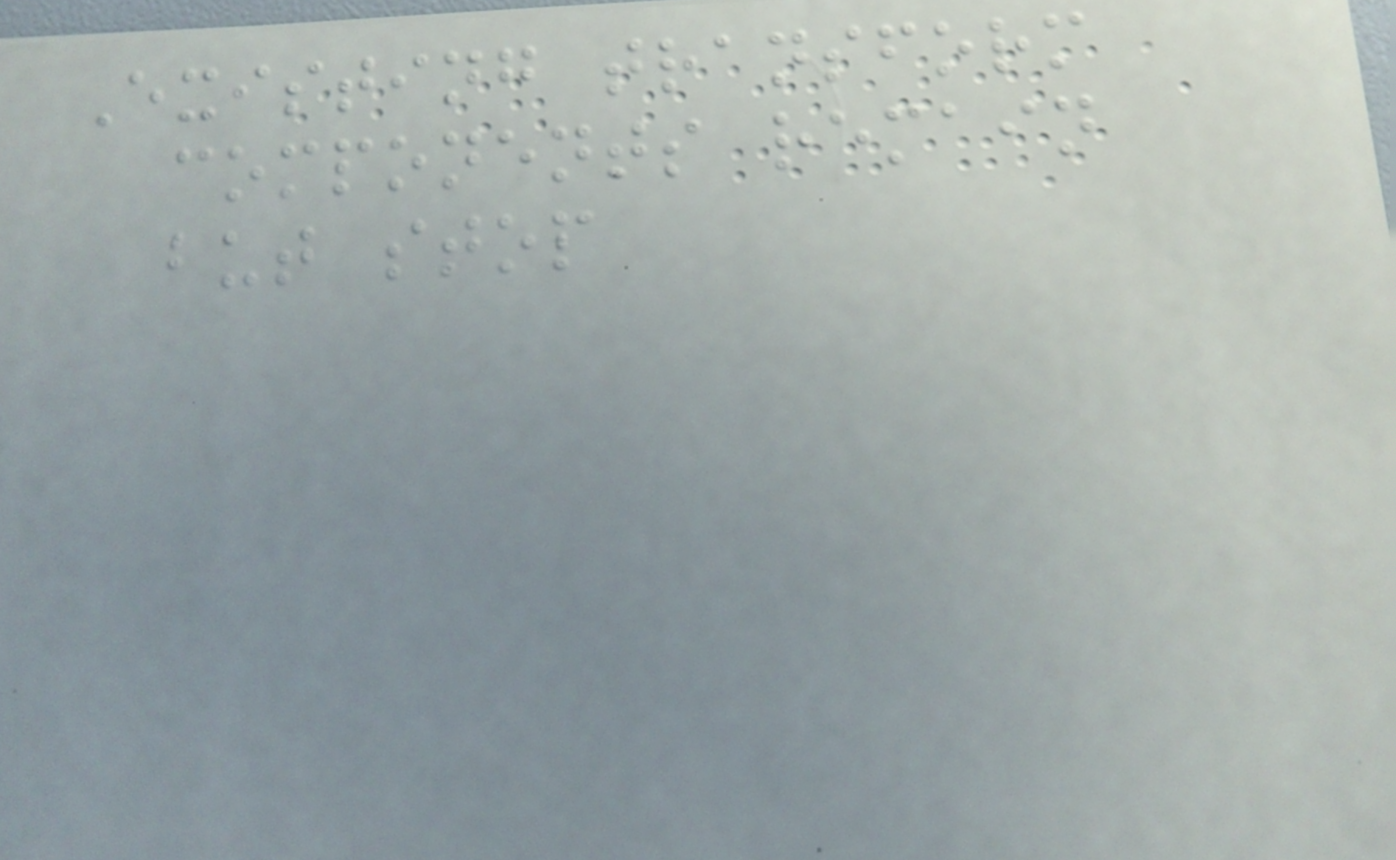Existing transform
components remain
but stop
